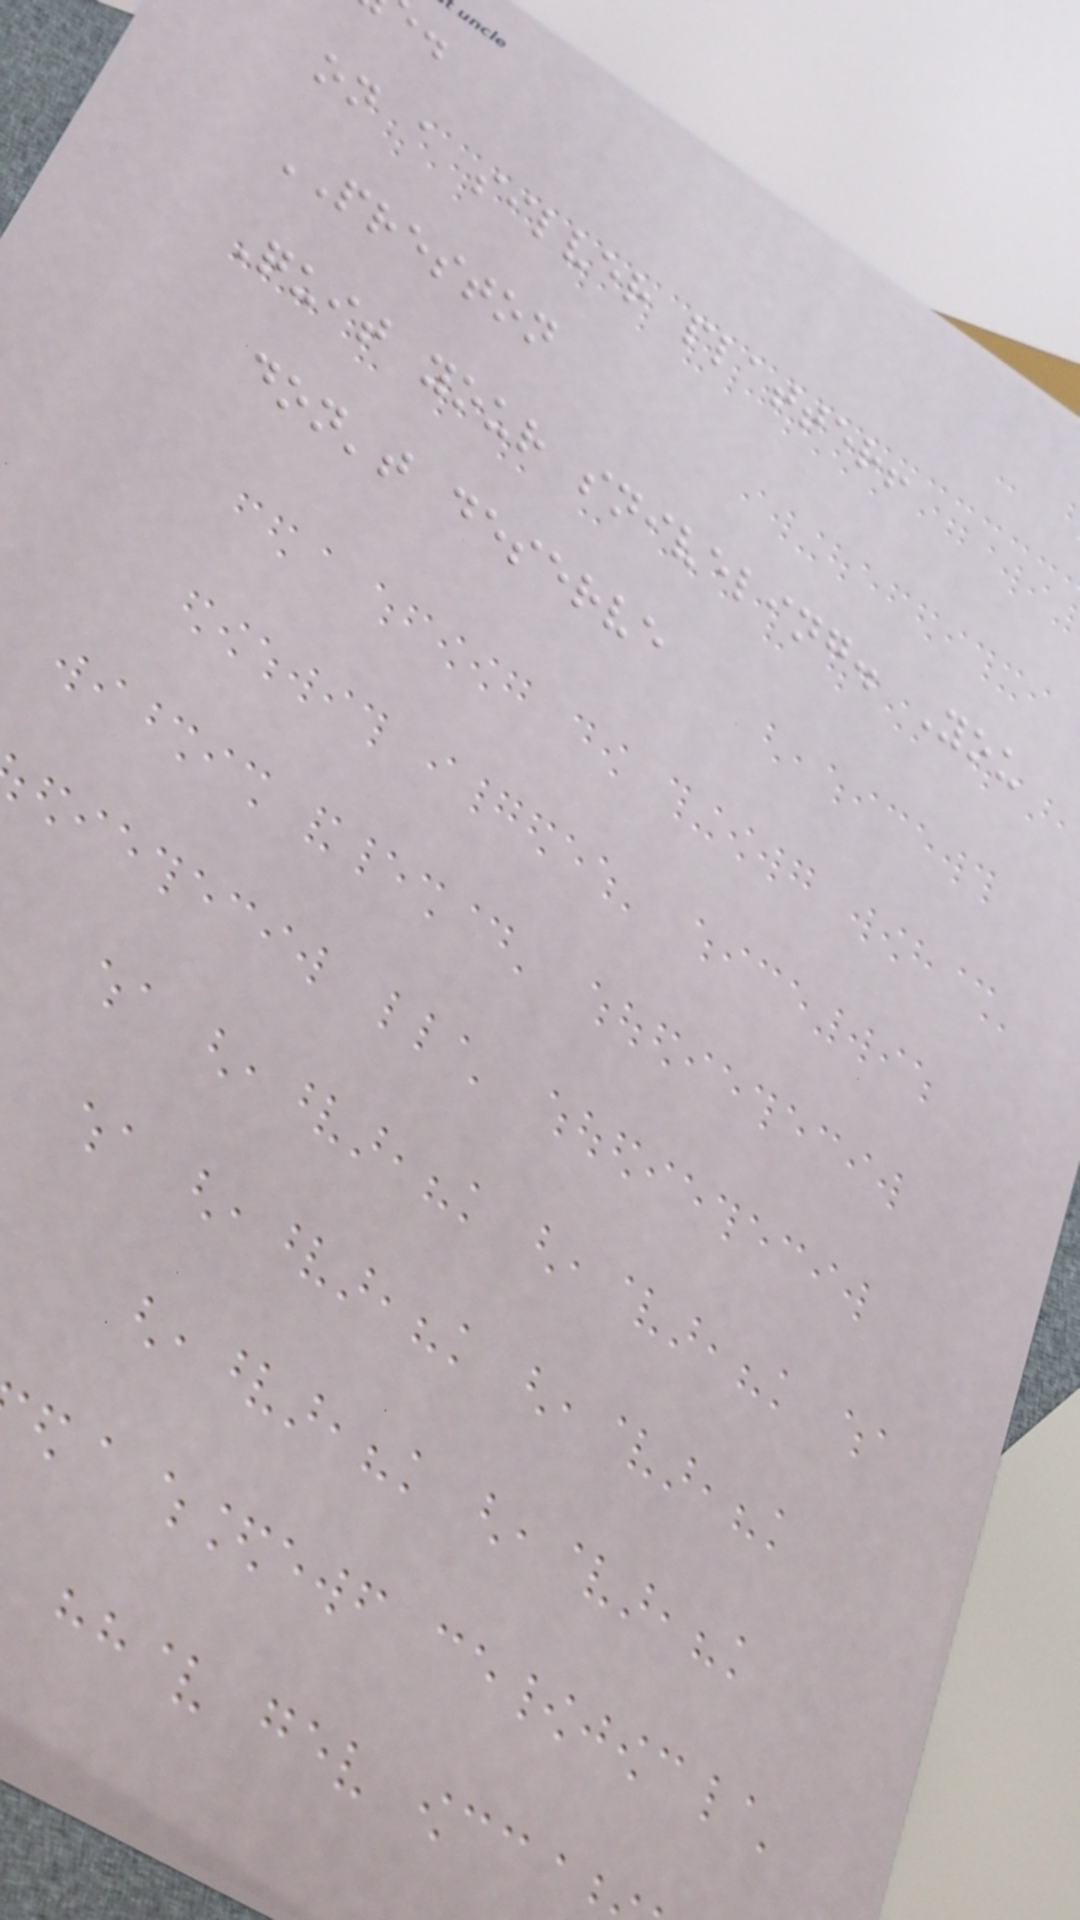on a silver platter!
PRESTON
Quit your sniveling. You
don't deserve
